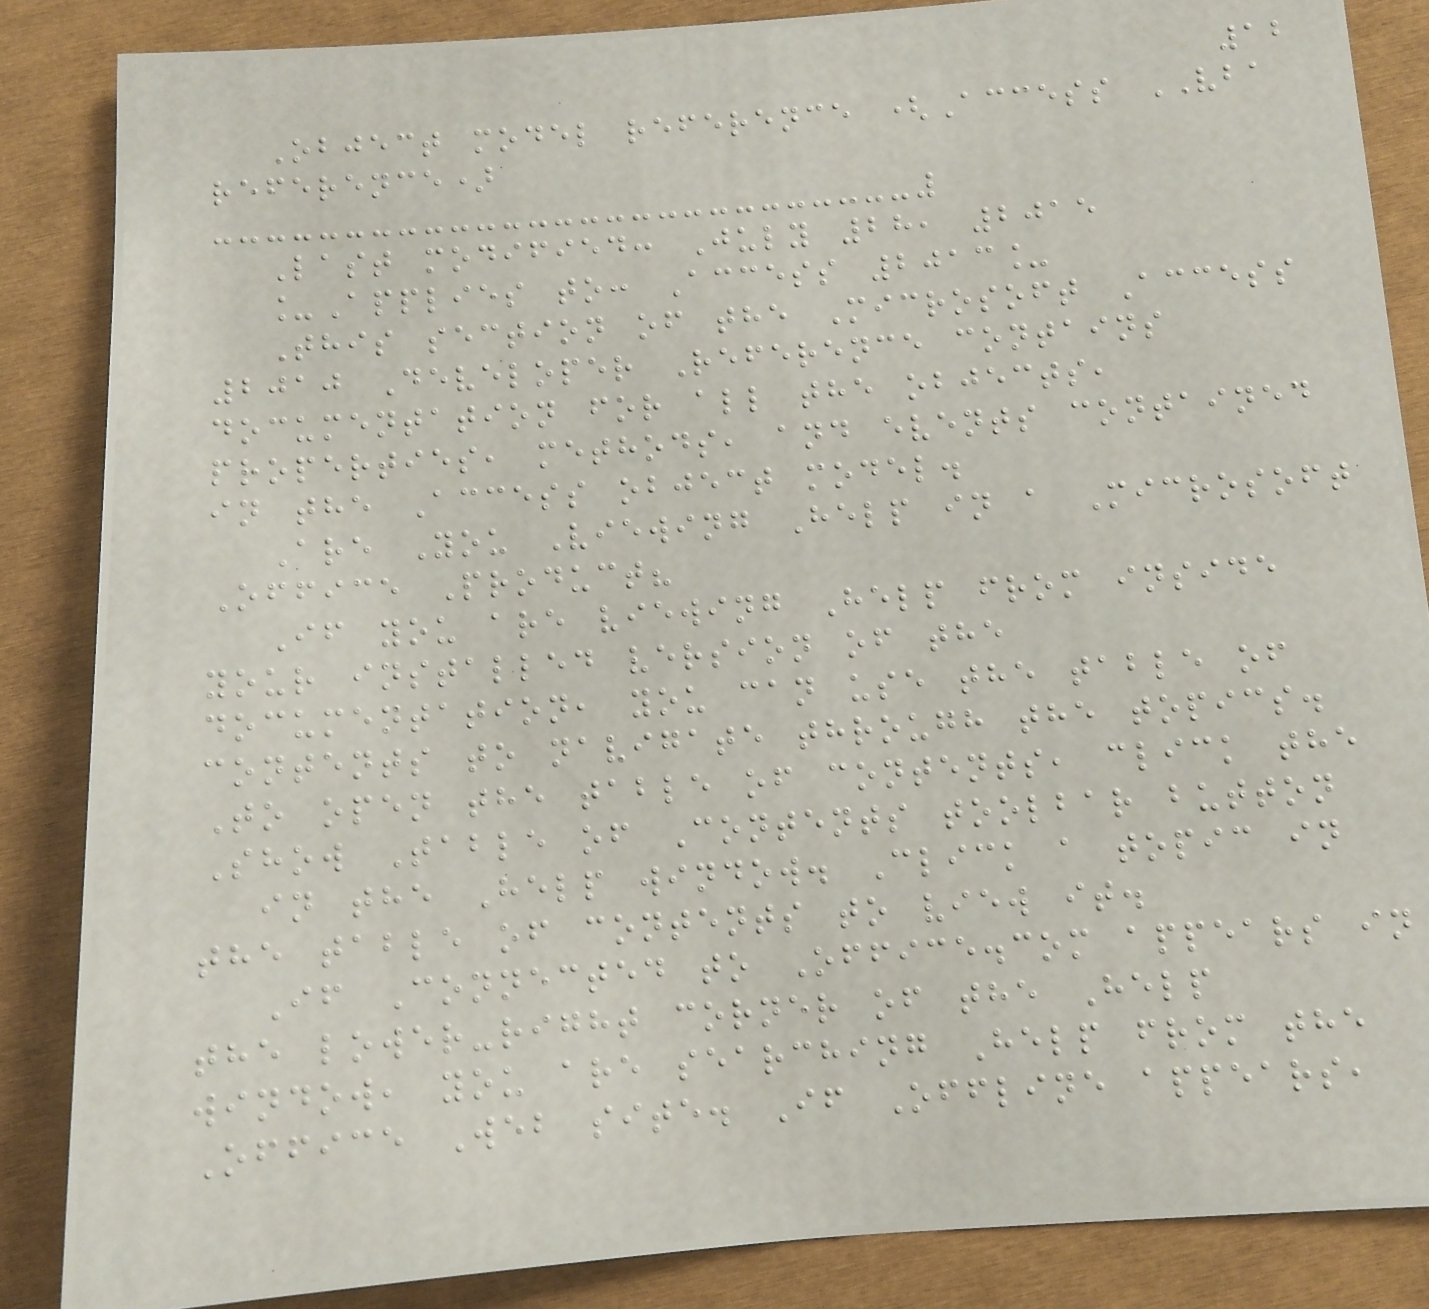12
Object model reference (Access VBA
reference)
Last modified: July 28, 2015
_Applies to: Access 2013_
This section of the Microsoft Access
2010 Developer Reference contains
documentation for all the objects,
properties, methods, and events contained
in the Access object model.
Are You Viewing Help in a Microsoft
Office Product?
If you are viewing Help from inside
your installed version of the
documentation, you can use the table of
contents to navigate through the topics.
To open the table of contents, click the
Show Table of Contents toolbar button
in the Help window. Click a topic in
the table of contents to view it.
If Connected to Office.com appears in
the lower-right corner of the Help
window, you are searching Help from the
Office Web site. If Offline appears,
